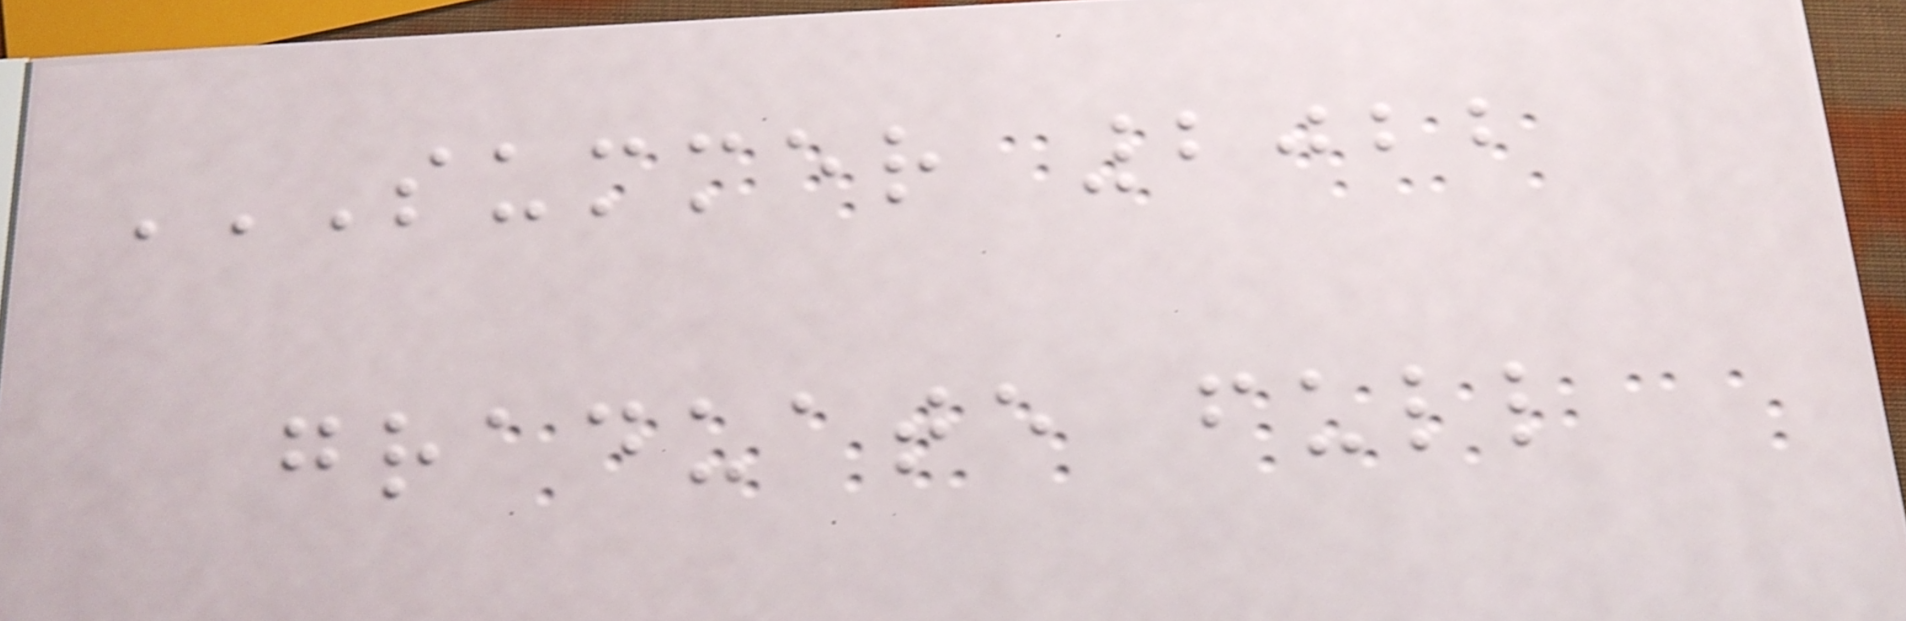SUMMER 2022
GRADUATE FULL
